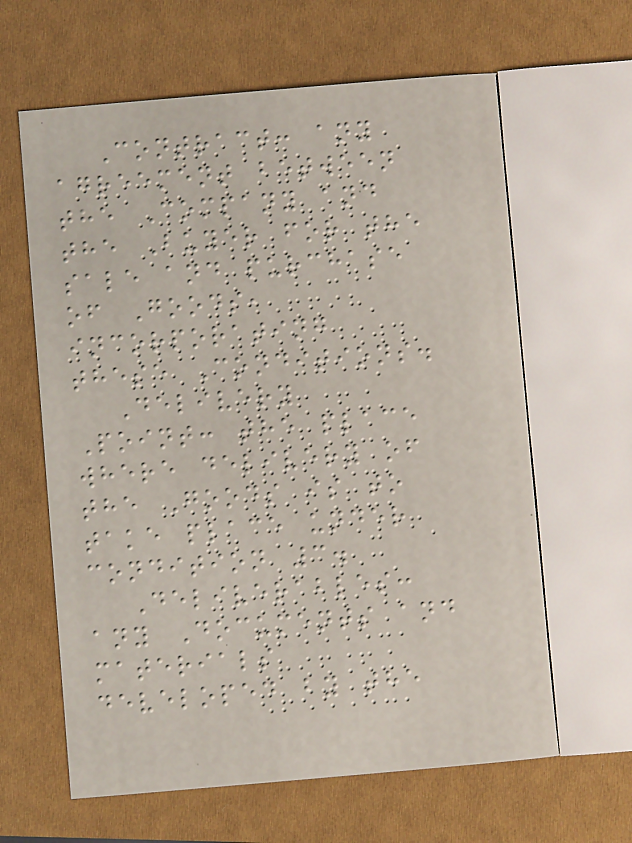Contract: any
agreement between
the Company and
the Buyer for the
sale and purchase
of Goods,
incorporating
these Conditions.
Delivery
Point: the place
where delivery of
the Goods is to
take place under
condition 3.
Deliverables:
any Documents and
materials
developed by the
